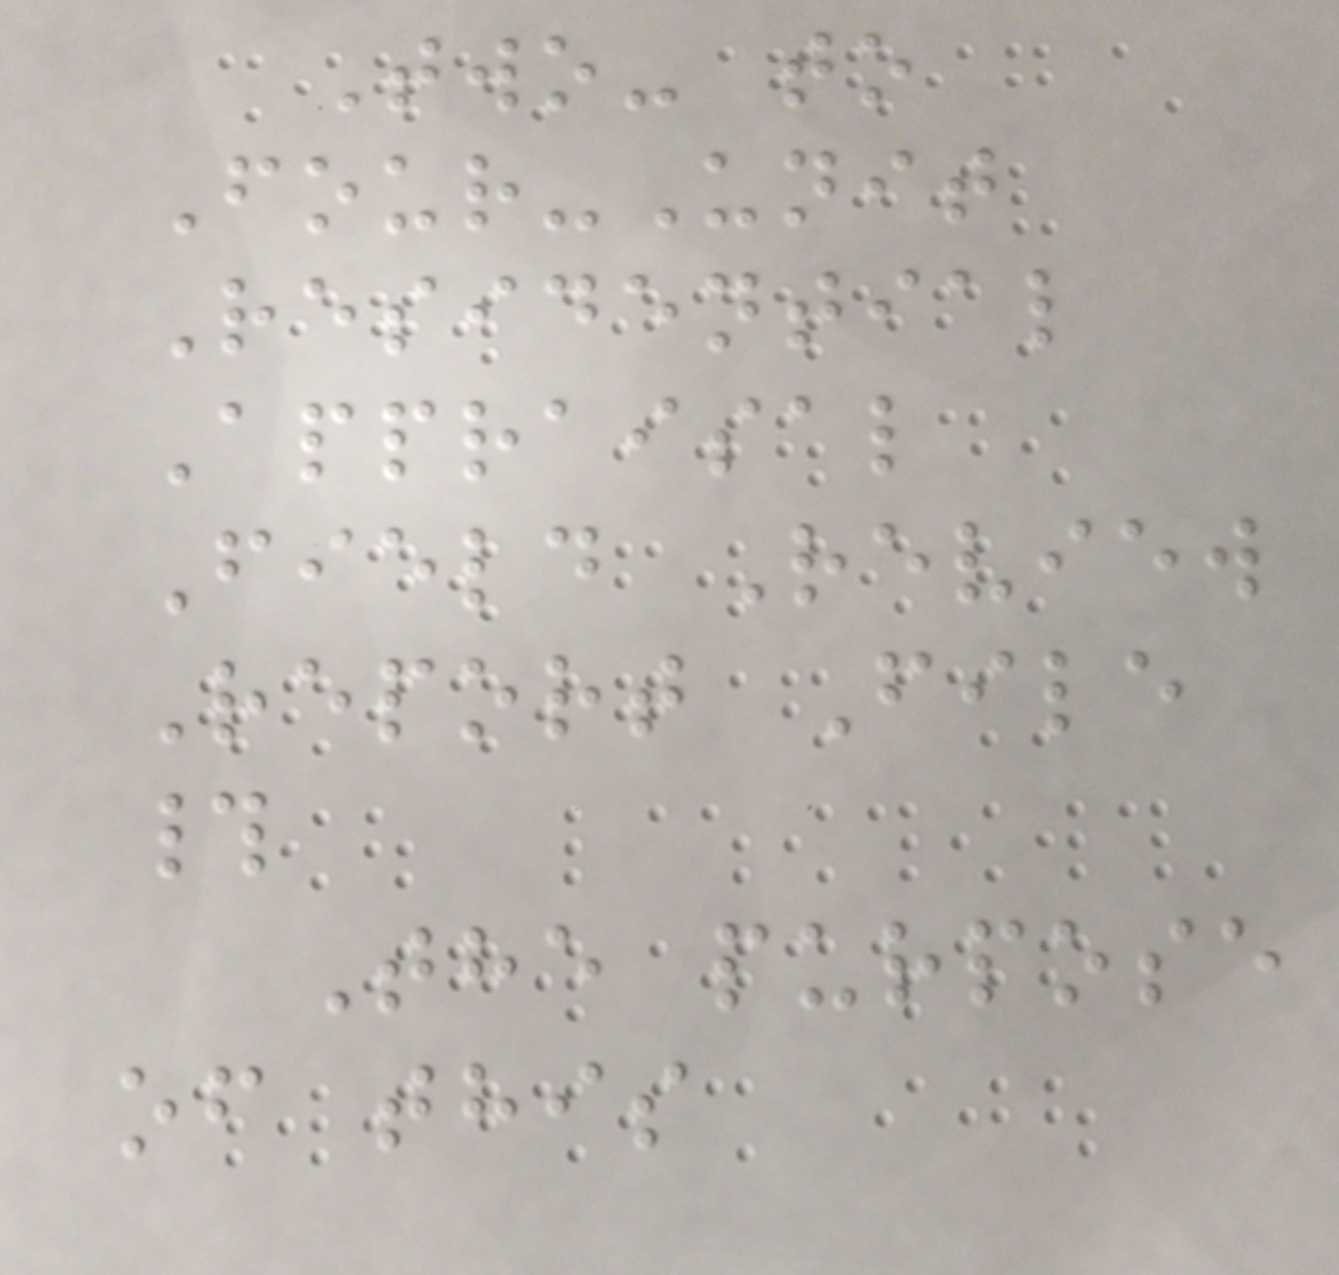Two- to
Four-Unit
Residential
Appraisal
Field Review
Report File
#
The purpose
of this
